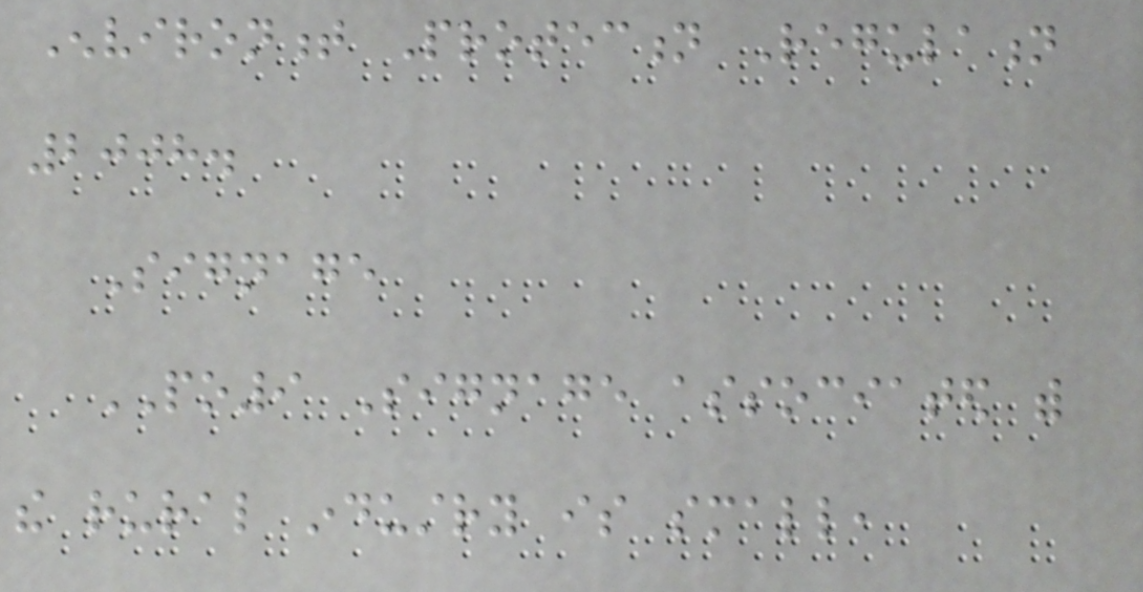Environment Protection Regulation
2008.
Signage
PO9 Signage associated with
the rural industry is small,
